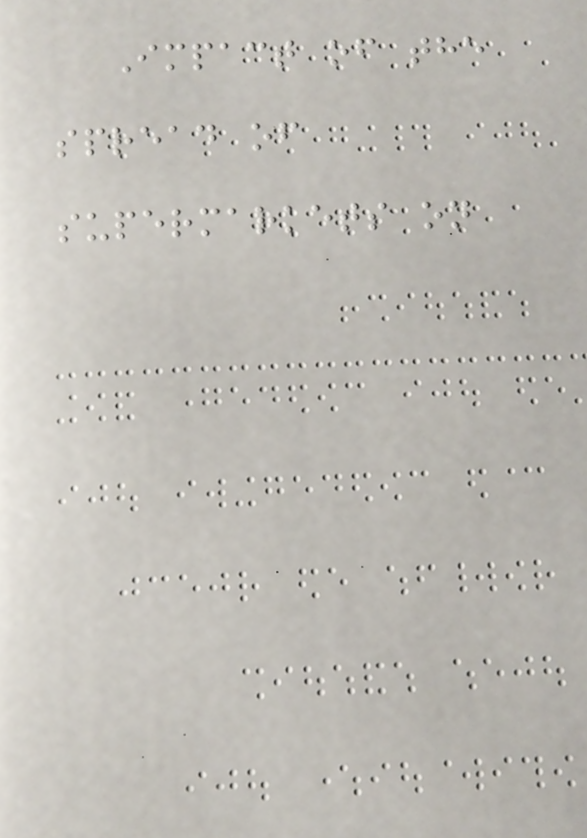Impact of the
spread of
supermarkets on
